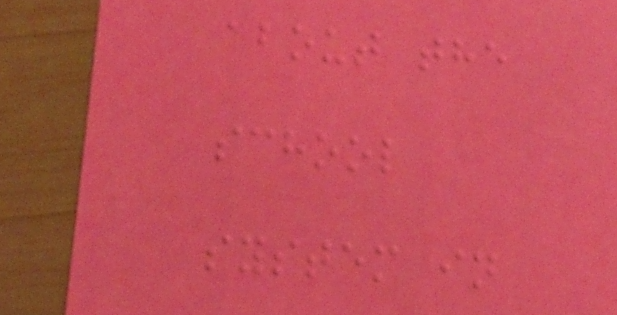about the
school
system in
